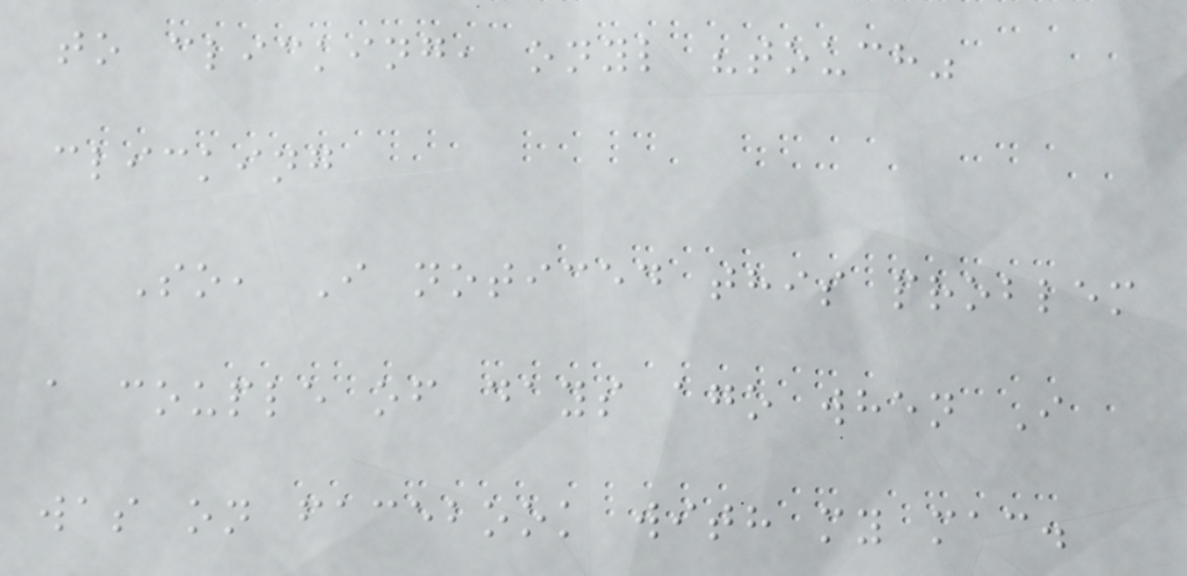to clicking, onyl "touch"
clicking
So, I noticed this problem
a couple of days ago when I
was on facebook with my mac.
